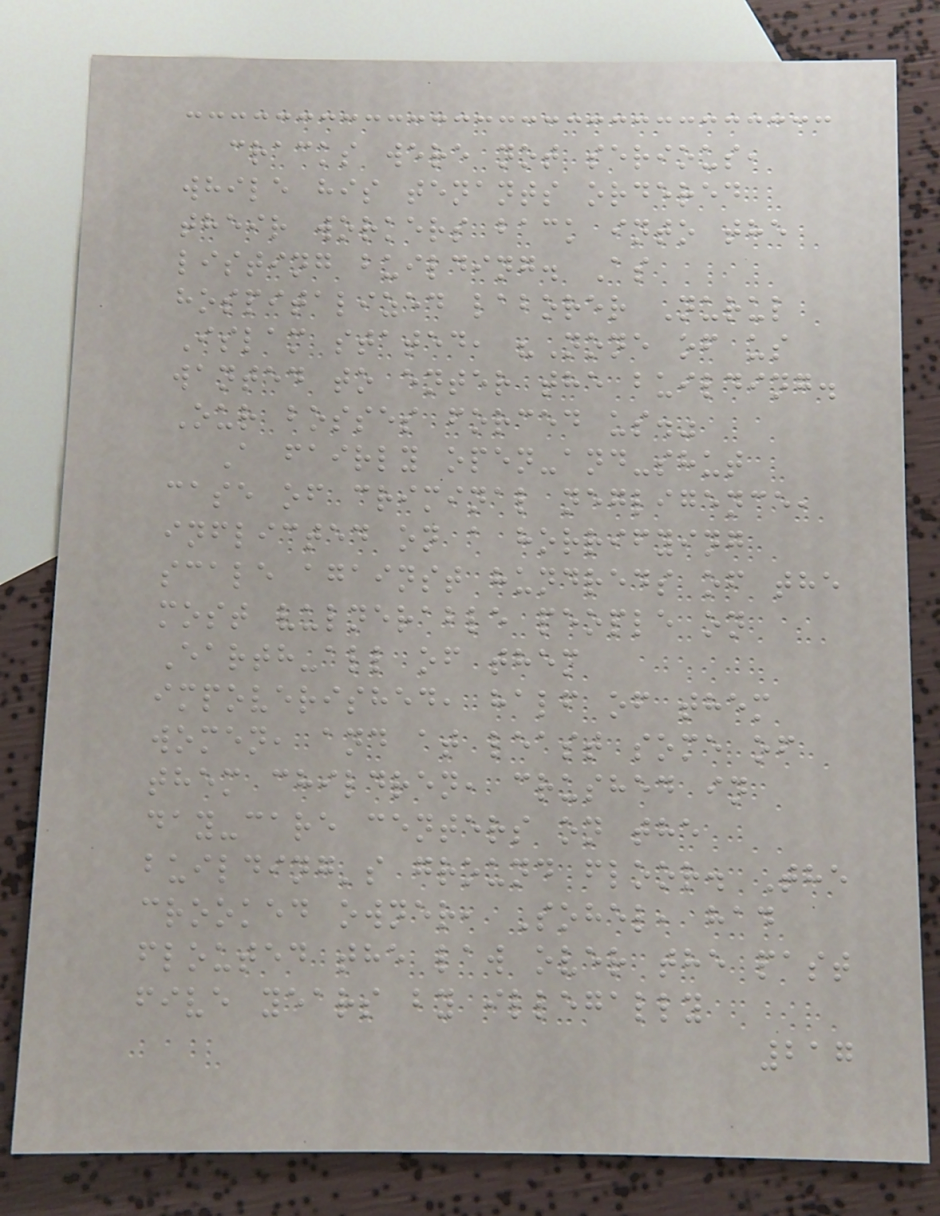cracks were not serious,
while his tenants ordered
their workers back into the
listing building. As
hospitalized laborer Nurul
Islam stated, "None of us
wanted to enter the building.
Our bosses forced us."
A fairly open-and-shut
case of criminal negligence,
inflicted on a horrifying
scale against hundreds of the
most vulnerable people on
Earth-all of them
impoverished, half of them
women, and at least some of
them children, crushed in
day-care centers on the
building's ground floor. The
crooked owner, Sohel, had
flouted the law over the past
five years by illegally
217
